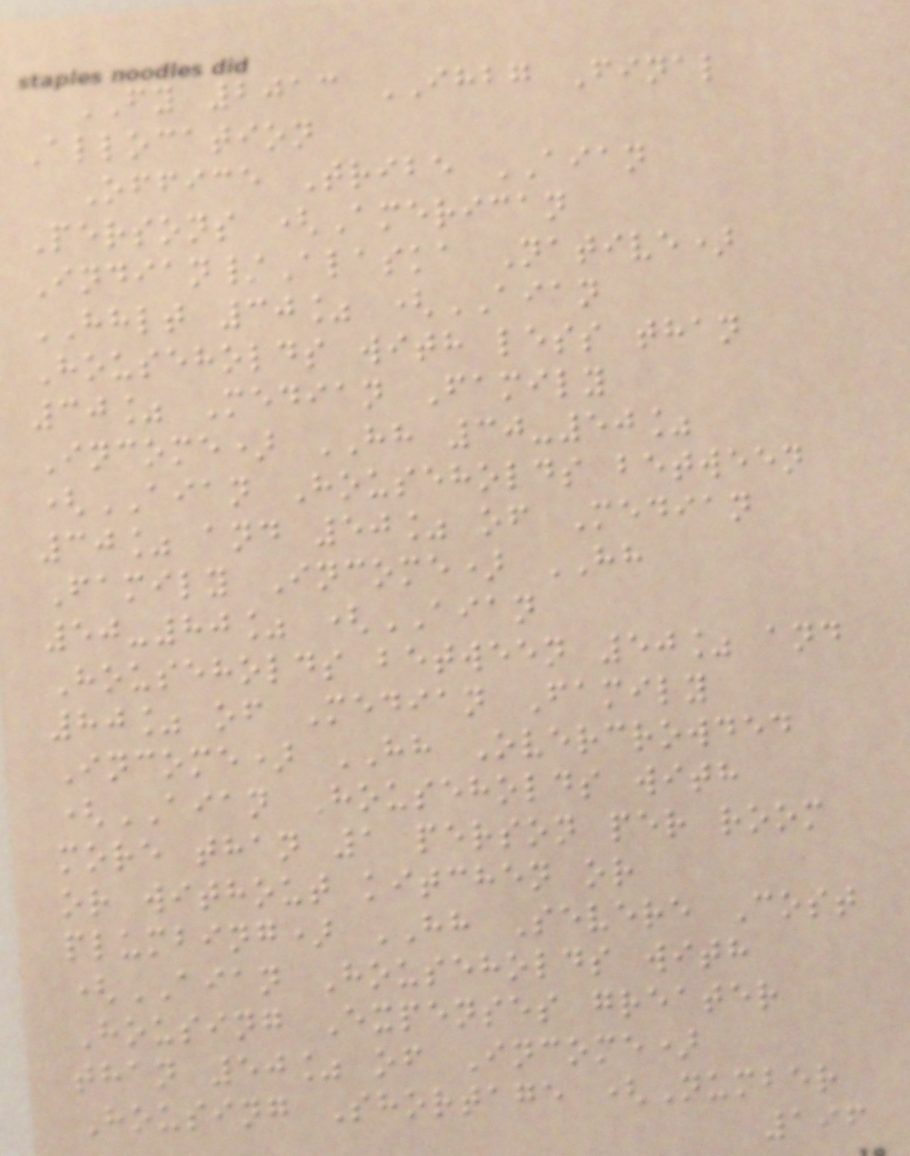FY 2013 IHBG Final
Allocation
Office Tribe AIAN
Persons (American
Indian/Alaska Native)
HHLT 30% (AIAN
Households with less than
30% Median Family
Income) HH 30-50%
(AIAN Households between
30% and 50% of Median
Family Income) HH
50-80% (AIAN
Households between 50% and
80% of Median Family
Income) HH Overcrowded
(AIAN Households with
more than 1 person per room
or without kitchen or
plumbing) HH Severe Cost
(AIAN Households with
Housing Expenses greater
than 50% of Income)
Housing Shortage (Number
196
